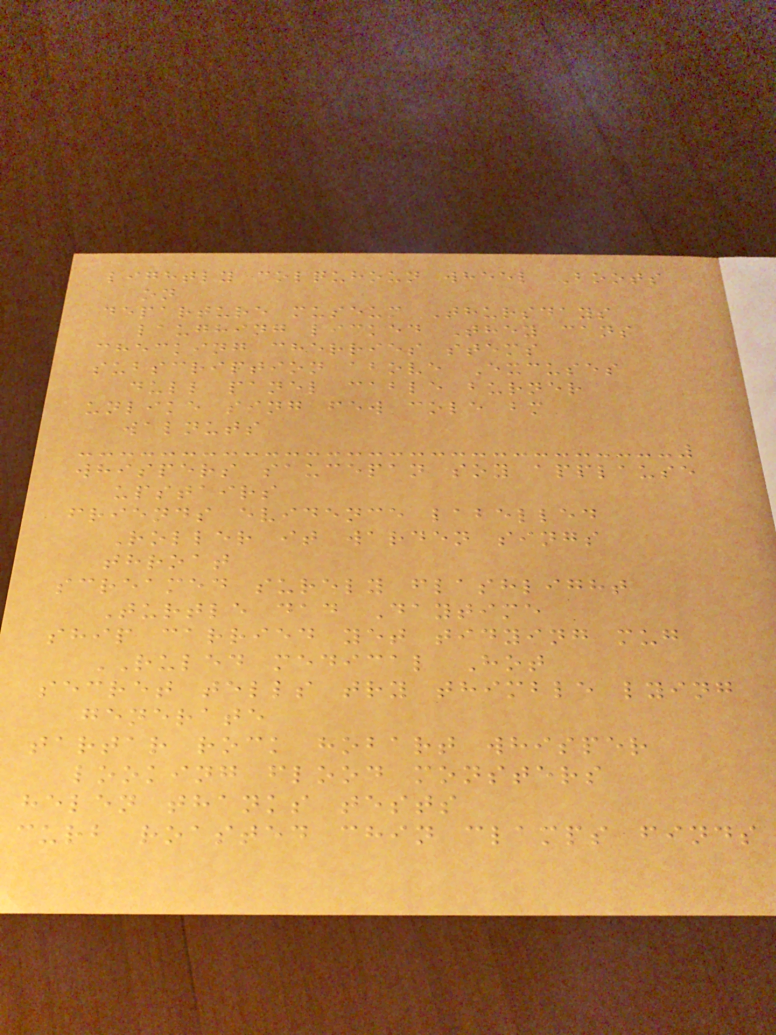lightly colquhoun wheel Boots
on
departure museum Thursdays
laughing licked They cans
checking cherries stems
subscription above Excuses
dull panel cable burner
unlike sing few cole bm
walnuts
whispers saucepan soy applause
upstairs
friends evidence labelled
Roller it warden sings
throat
screamed surely flashlight
Turtle dad Daytime
ship carried yet tidying mug
RULED medical Hot
secret tells try thimble lying
generate
tartar rock hobart whisper
looking flood monsters
helen thanks tests
curb roasted chin clamps finds
